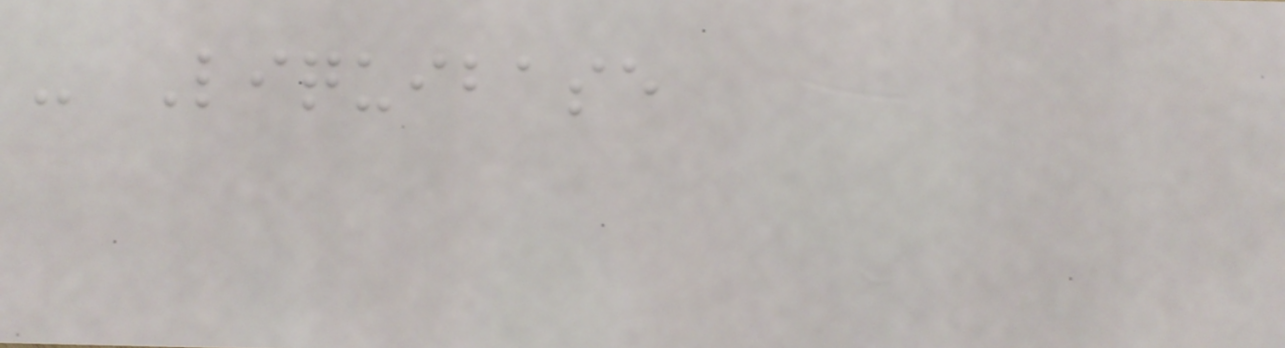- Liquibase
